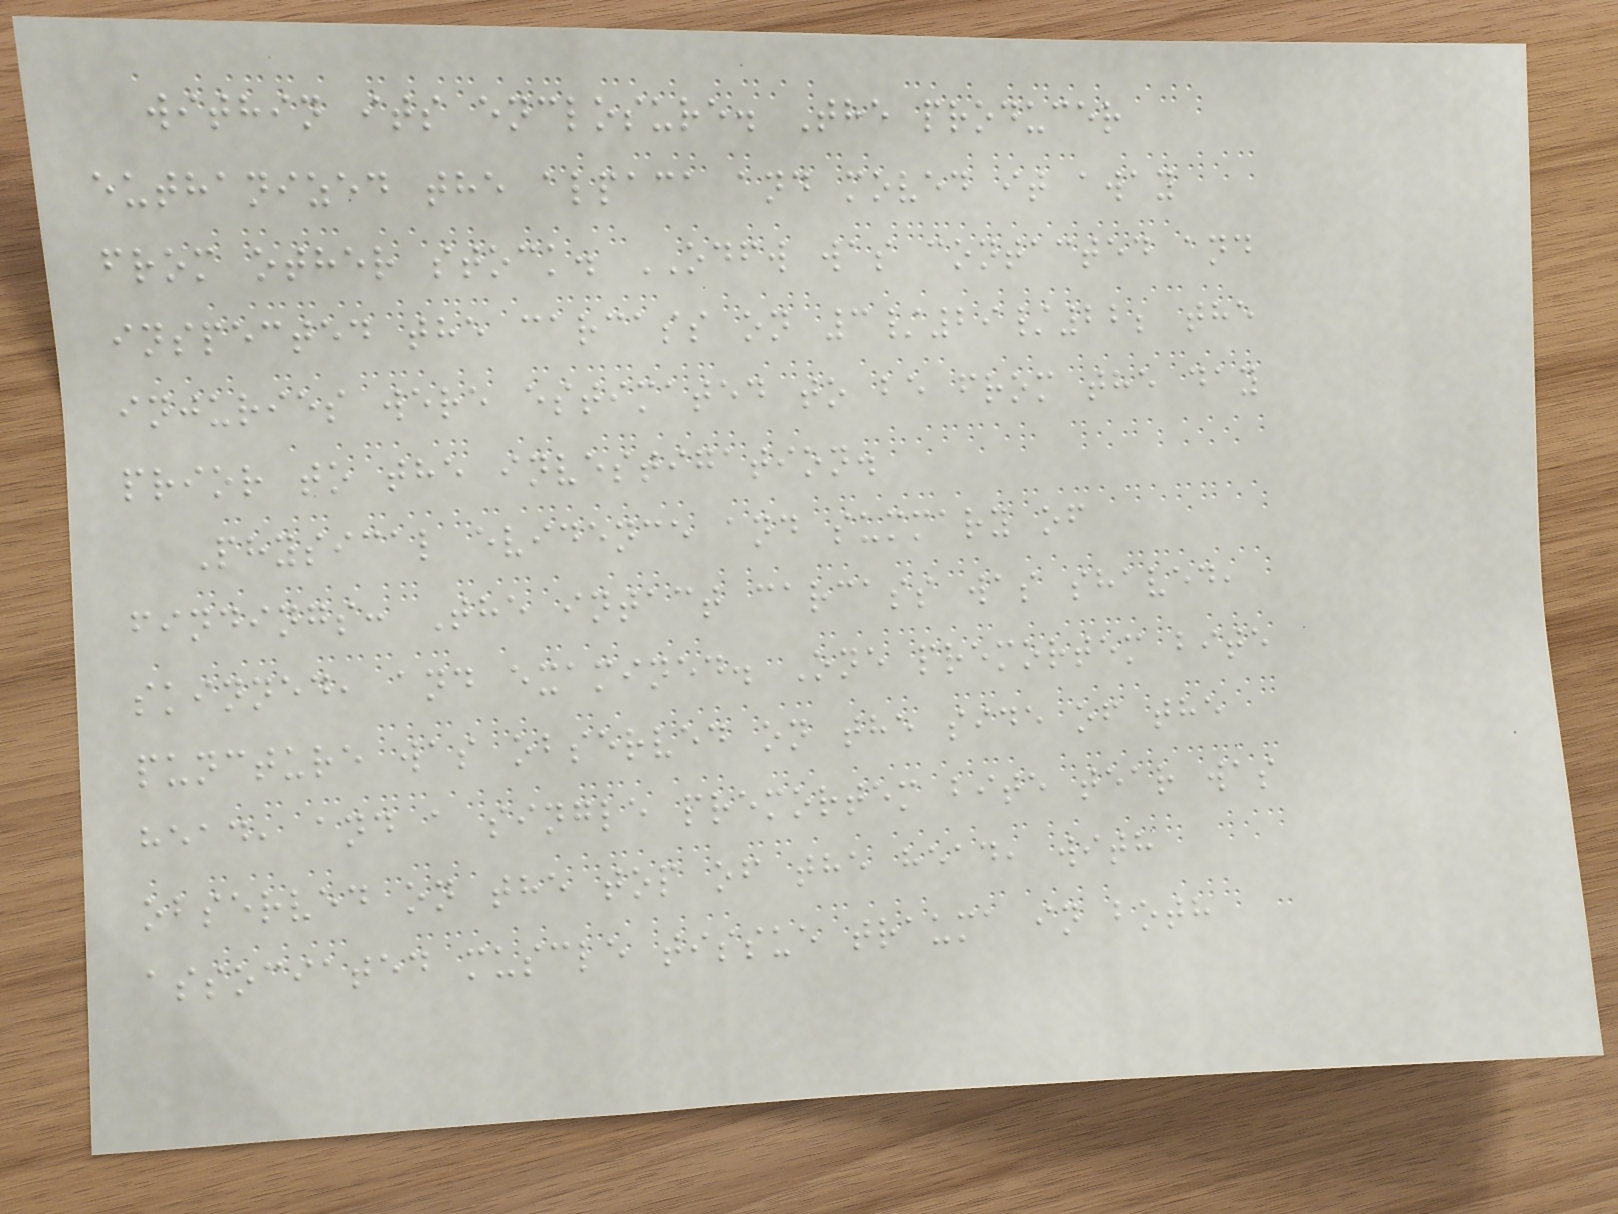within its enclosure. The producer
euthanized the alpaca and moved it away
from other stock. ODFW was contacted and
inspected the carcass on 3/29/22; the
injuries were estimated to be from the day
prior to the investigation.
Physical evidence and summary of
findings: The intact carcass was shaved,
skinned, and examined. One premortem bite
puncture was observed on the side of the
head, and a single premortem bite tear was
observed on the top of the head, with
associated muscle tissue trauma in both
